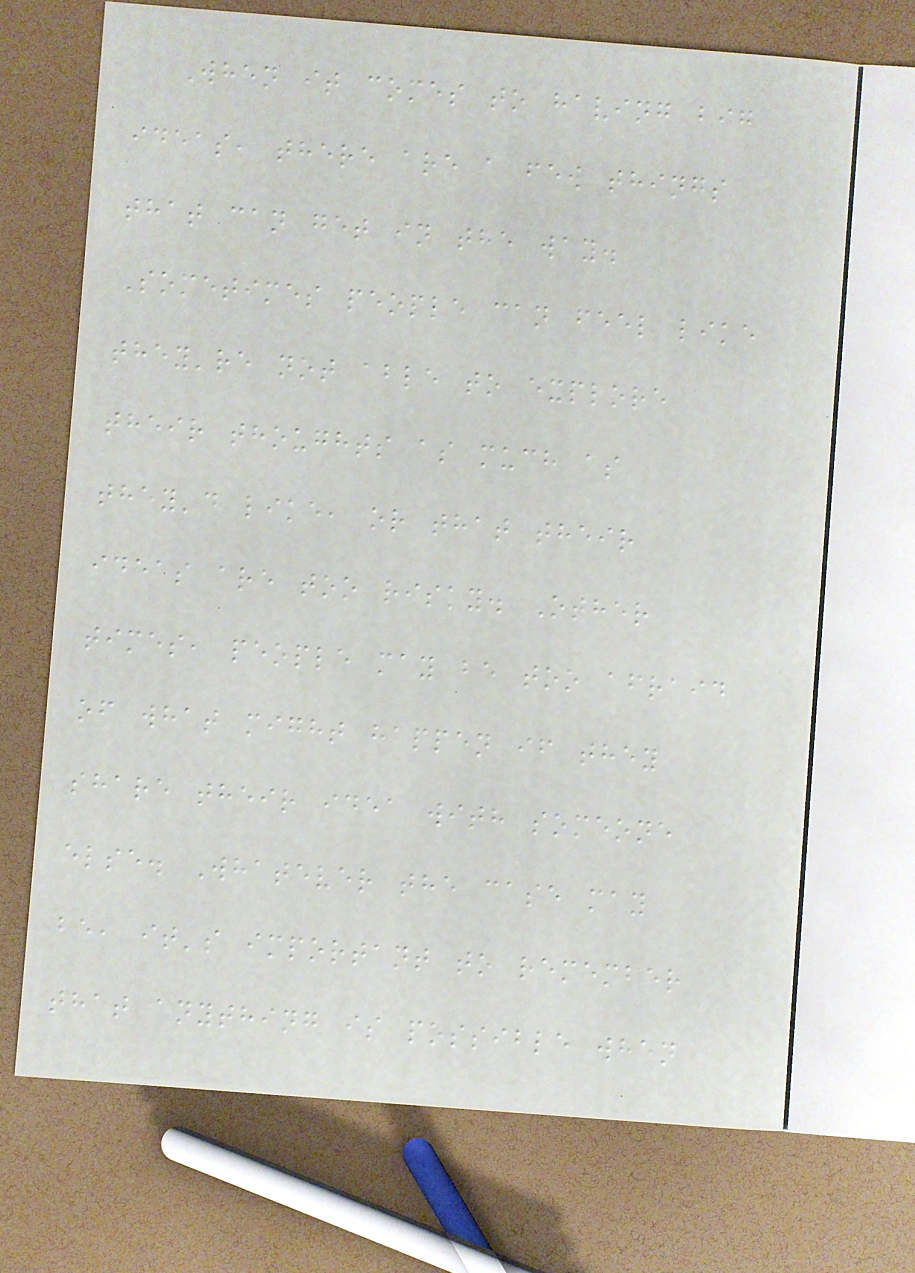When it comes to having big
ideas, there are a few things
that can get in the way.
Sometimes people can feel like
they're not able to explore
their thoughts as much as
they'd like, or that their
ideas are too risky. Other
times, people may be too afraid
of what might happen if they
share their idea with someone
else. Whatever the case may
be, it's important to remember
that anything is possible when
